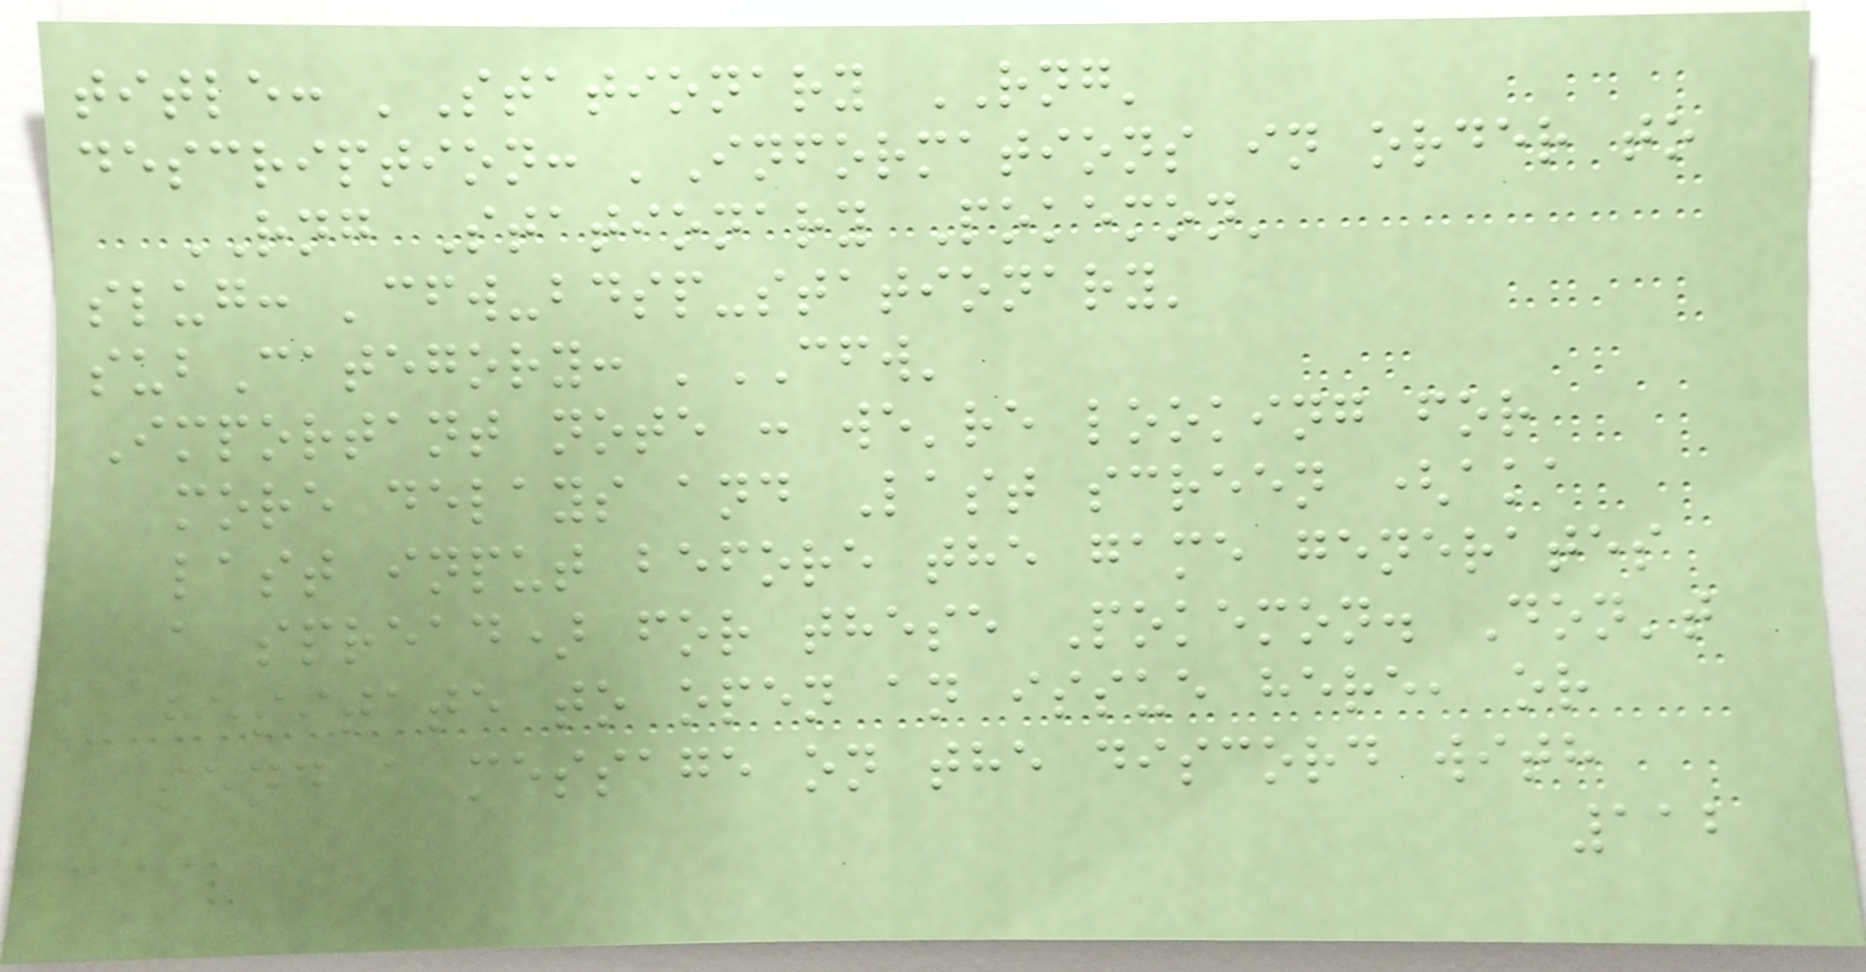title: 'Stationary RNG'
description: 'Informations in order to
RNG Stationary Pokemon'
slug: 'cfw-bdsp-stationary'
subCategory: 'CFW'
Important note : we're looking for
more delays and Last screen (aka
last input before the game generates
a spread) for these Pokemon. Don't
hesitate to open an issue here, or
send a message on the discord with
112
